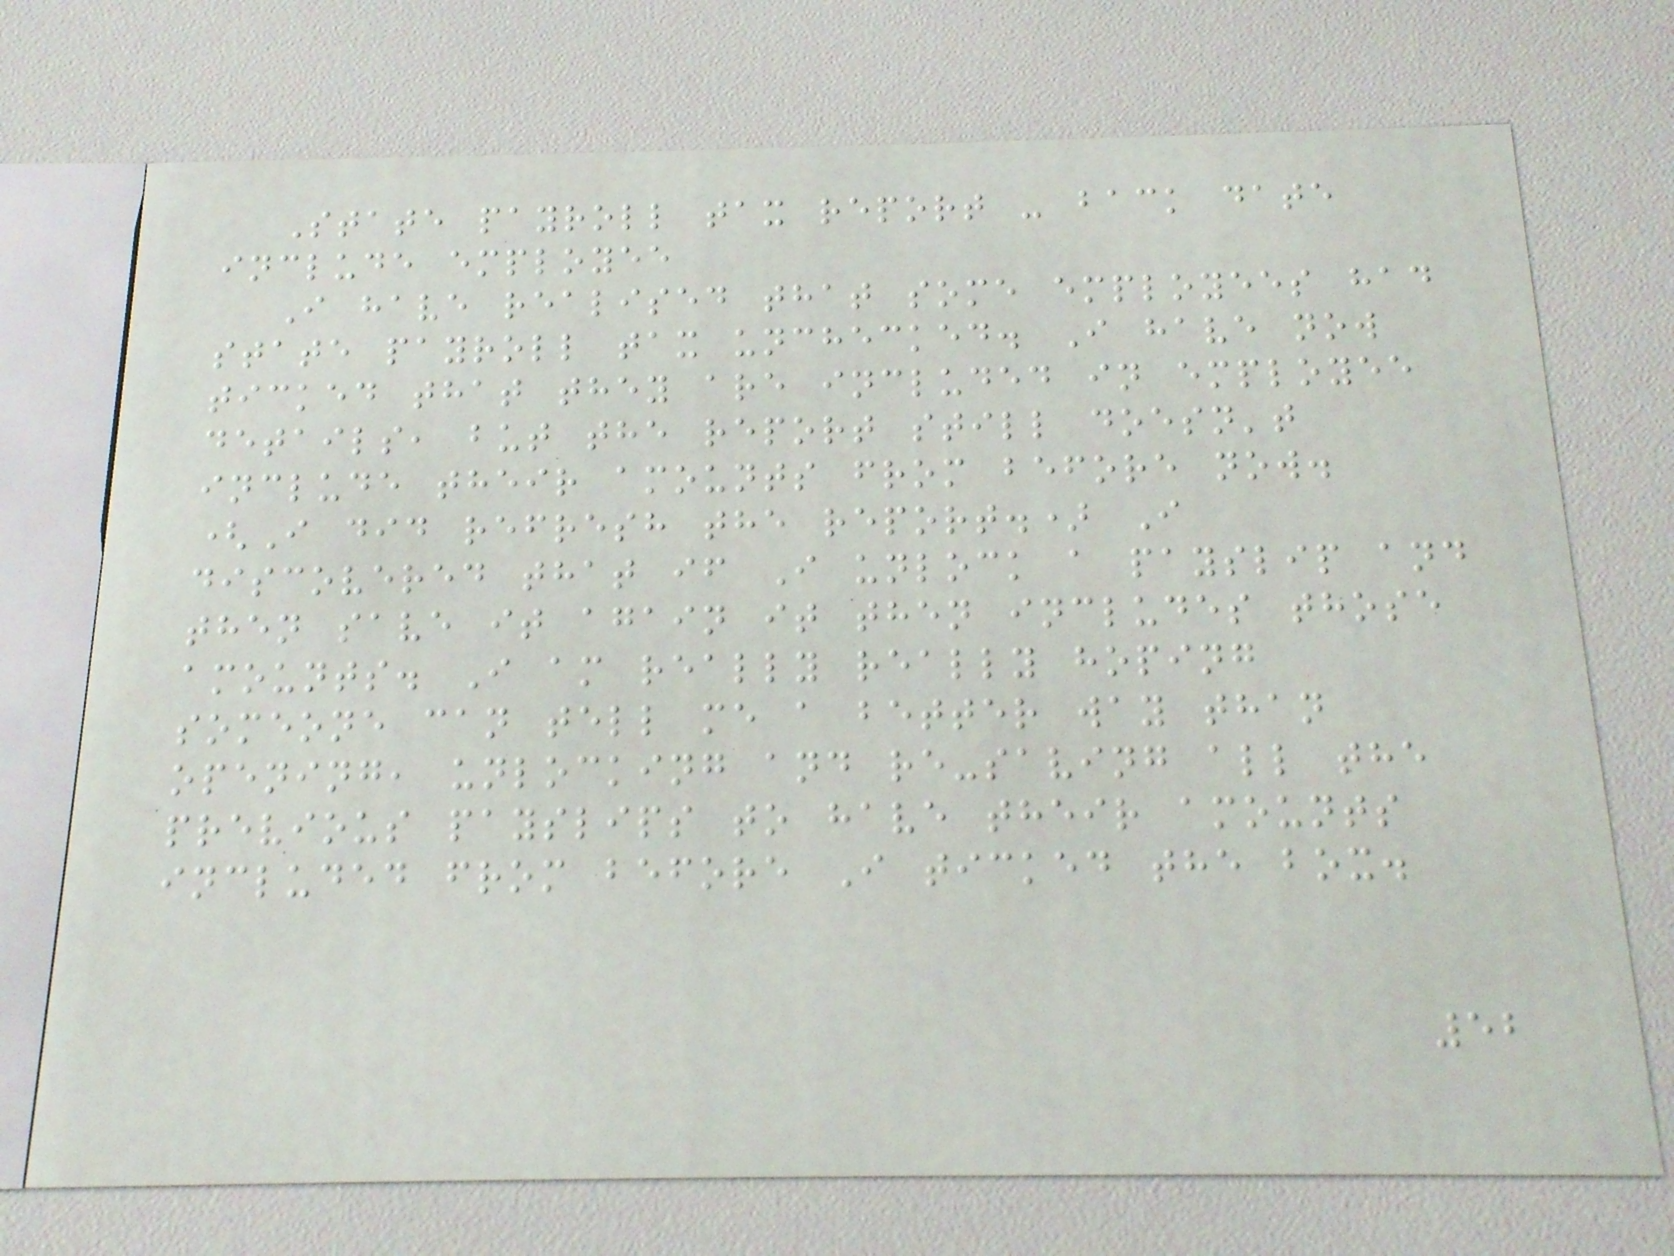State payroll tax report - back date
include employee
I have realised that some employees had
state payroll tax unchecked. I have now
ticked that they are included in employee
details, but the report still doesn't
include their amounts from before now.
(I did refresh the report.) I
discovered that if I unlock a payslip and
then save it again it then includes those
amounts. I am really really hoping
someone can tell me a better way than
opening, unlocking and re-saving all the
previous payslips to have their amounts
included from before I ticked the box.
52
